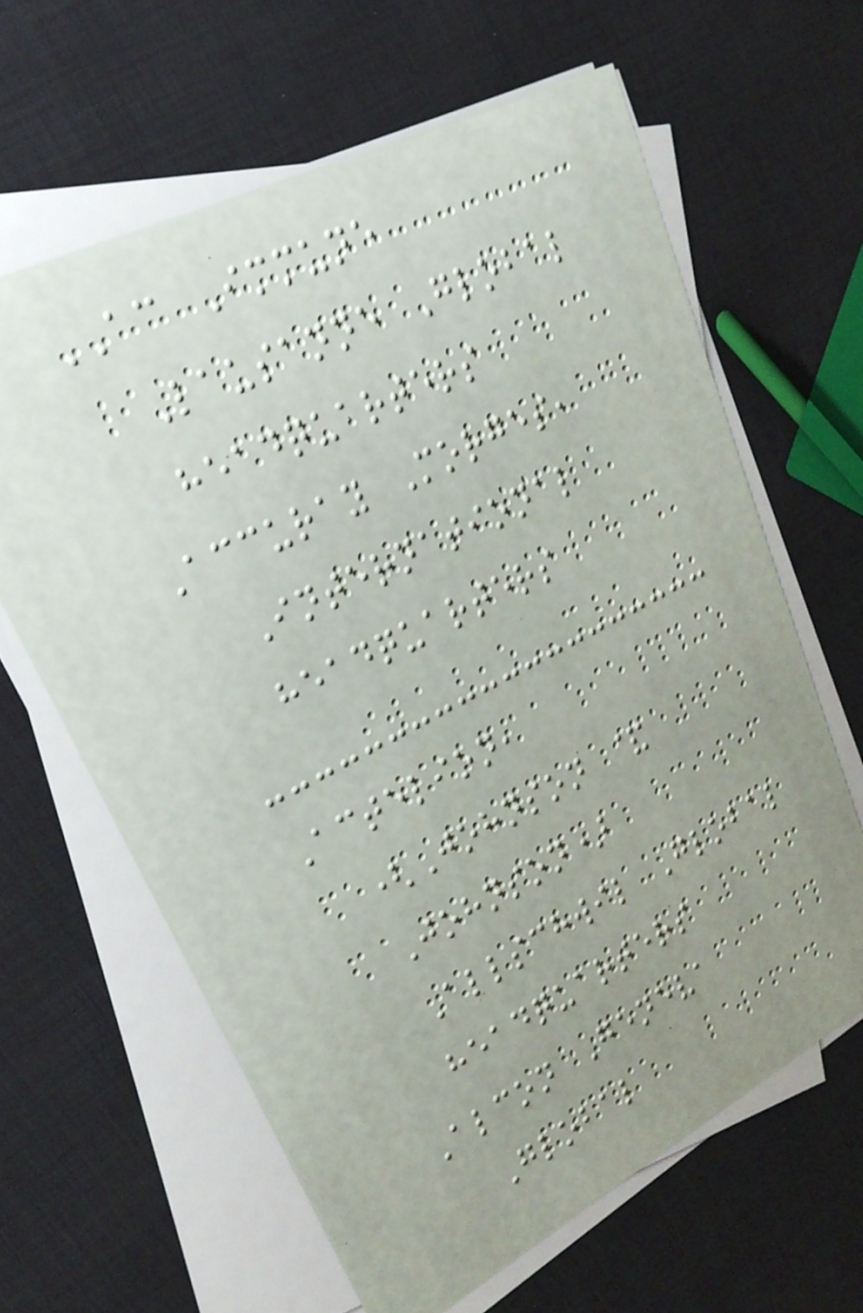AC Immune
Lausanne Global
headquarters
Accuray Morges,
International
headquarters
Actelion,
(Johnson &
Johnson)
Allschwil Global
headquarters
Alcon Geneva
Global
